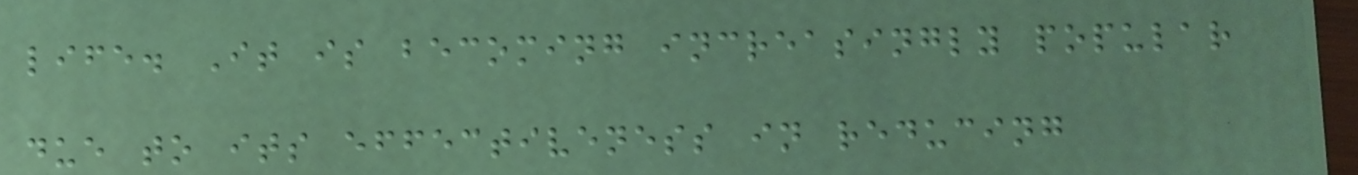life. It is becoming increasingly popular
due to its effectiveness in reducing
